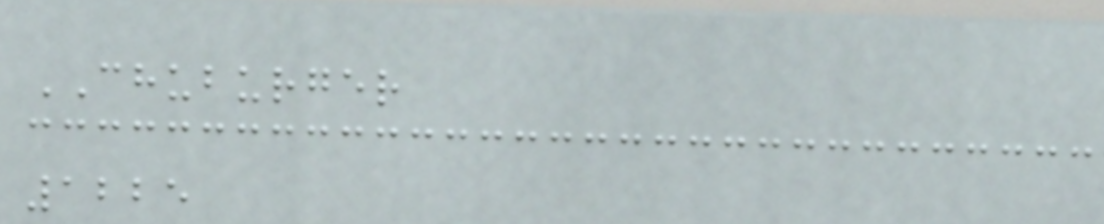CHUBURGER
1225
